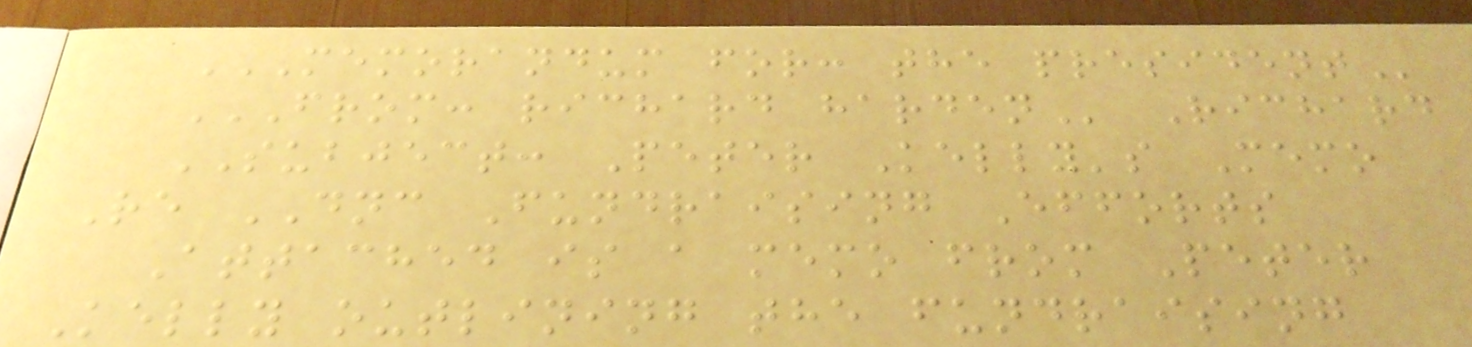MEMORANDUM FOR: THE PRESIDENT
FROM: RICHARD HARDEN Richard
SUBJECT: Peter Kelly's Memo
Re DNC Fundraising Efforts
Attached is a memo from Peter
Kelly outlining the fundraising
